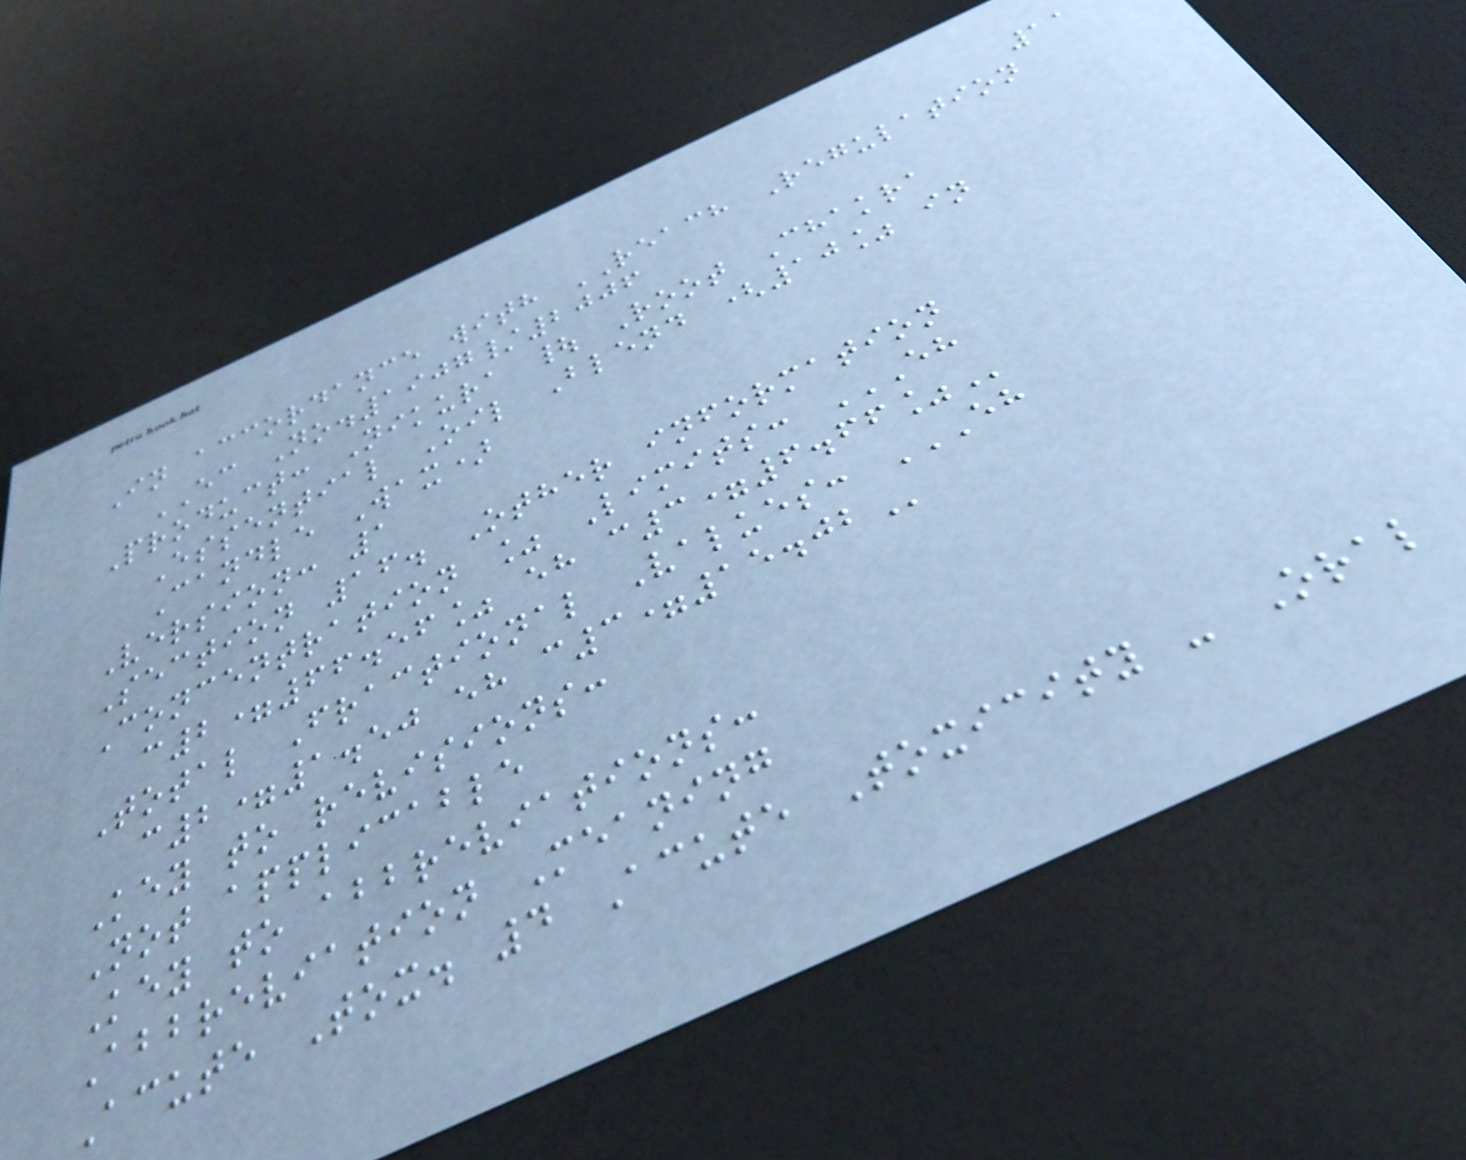11
In accordance with REACH Regulation
EC No.1907/2006
Product: Nikura | Root Chakra
Essential Oil Blend (10% in
Candle Wax)
Version: 1
Section 16. Other information
Concentration % Limits: EH
C2=66.56% EH C3=6.66%
Total Fractional Values: EH
C2=1.50 EH C3=15.02
Key to revisions:
Not applicable
Key to abbreviations:
Abbreviation Meaning
Acute Tox. 4 Acute Toxicity - Oral
